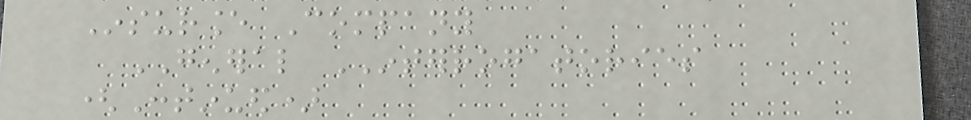Insurance Company
GENERAL INTERROGATORIES
(Continued)
